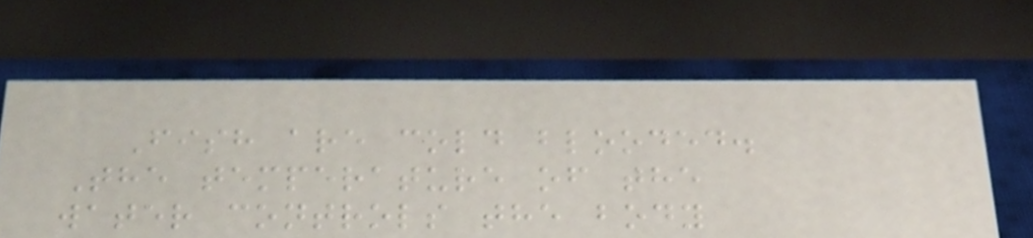Fish are cold blooded.
The temperature of the
water controls the body
